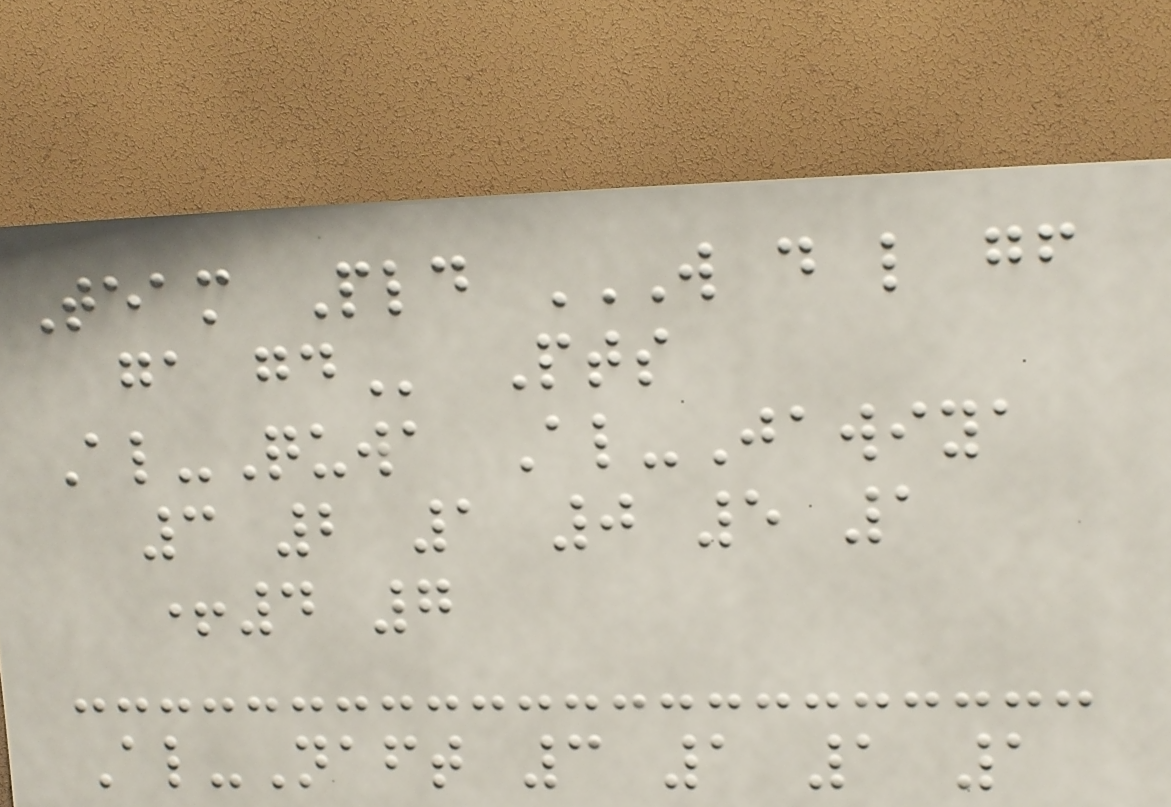Team Pld W D L GF
GA GD Pts
Al-Quwa Al-Jawiya
3 2 1 0 5 1
+4 7
Al-Naft 3 1 1 1
